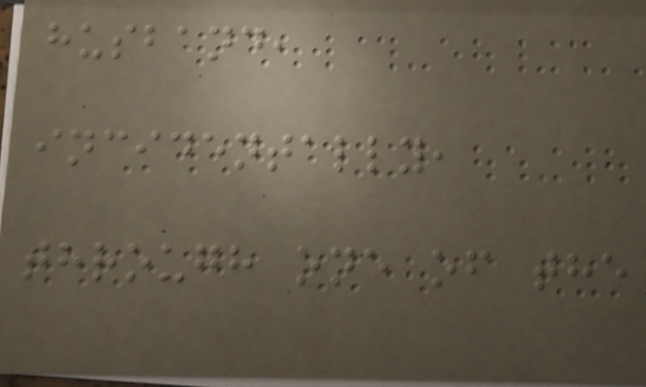husband,
incidentally,
through one of the
